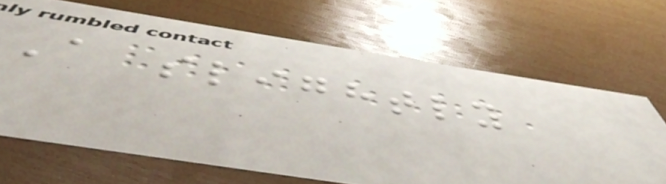A slightly
